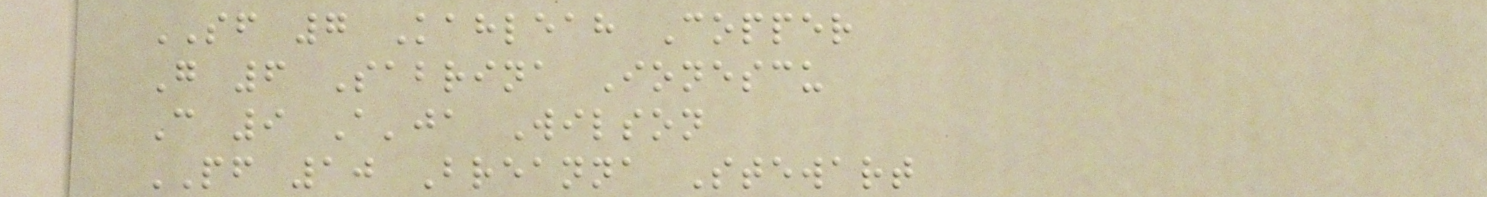SF 7 Kahleah Copper
G 6 Sabrina Ionescu
C 9 A'ja Wilson
PF 10 Breanna Stewart
